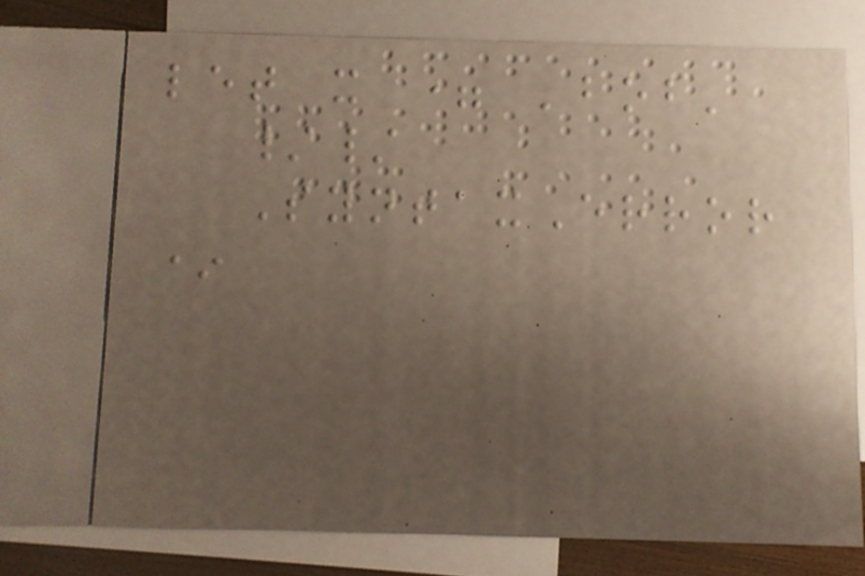let x = 'bob'
//
SyntaxError
*
